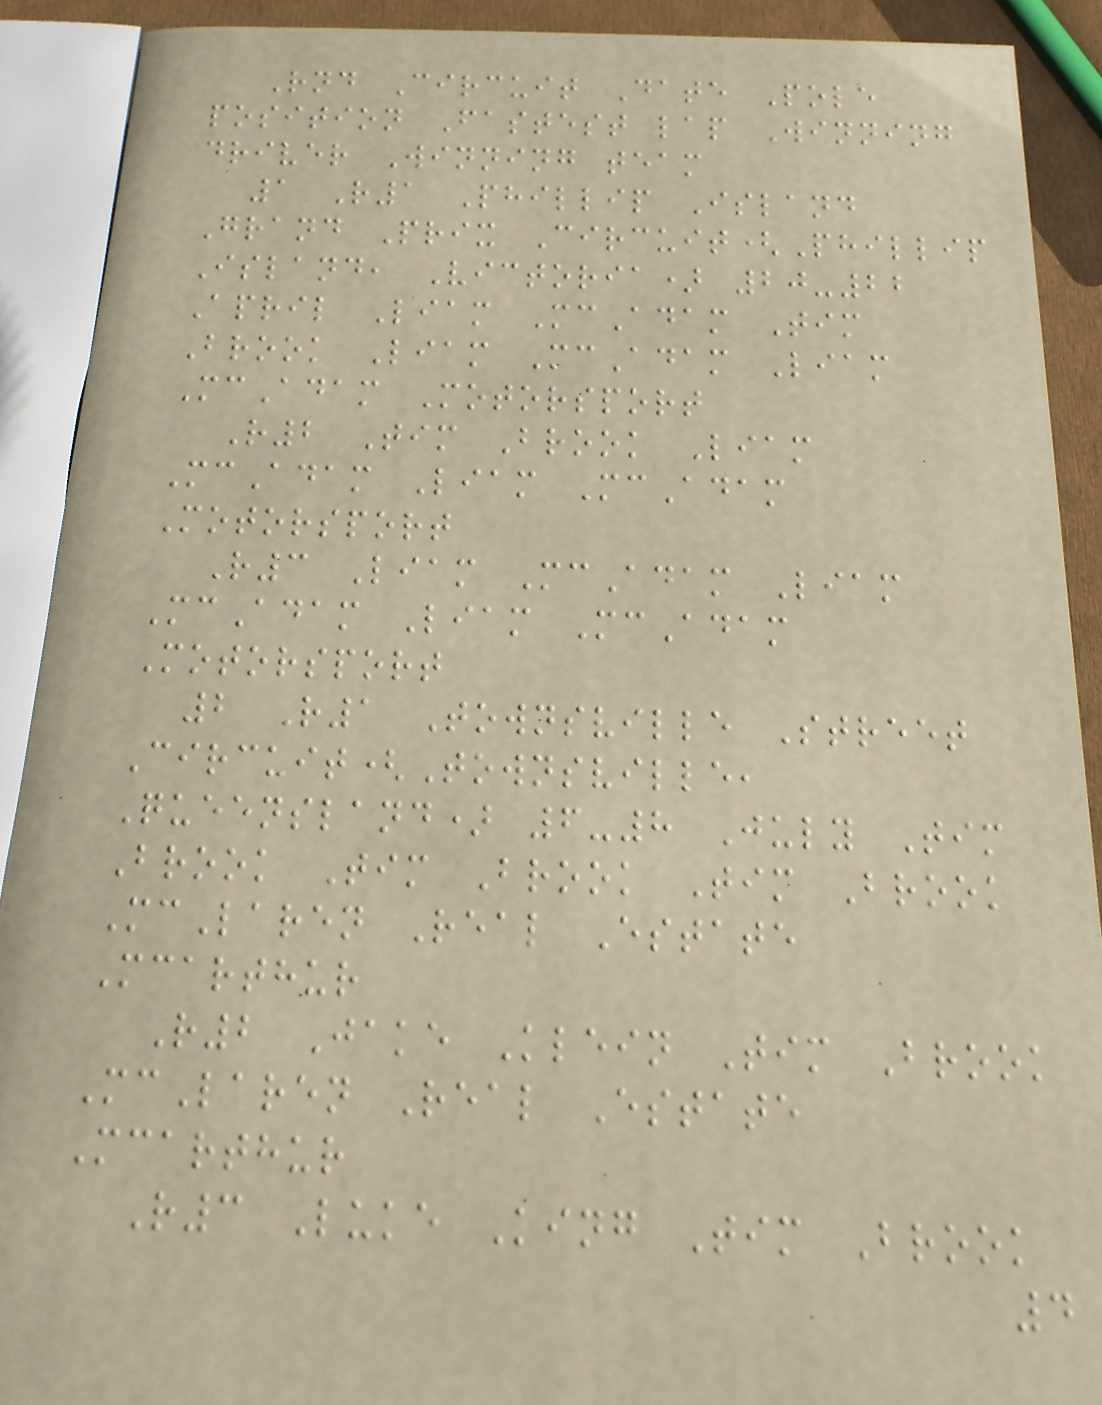Rnd Circuit Date Pole
position Fastest lap Winning
driver Winning team
1 R1 Phillip Island
Grand Prix Circuit(Phillip
Island, Victoria) 20-22
April Liam McAdam Tim
Brook Liam McAdam Liam
McAdam Motorsport
R2 Tim Brook Liam
McAdam Liam McAdam
Motorsport
R3 Liam McAdam Liam
McAdam Liam McAdam
Motorsport
2 R1 Townsville Street
Circuit(Townsville,
Queensland) 6-8 July Tim
Brook Tim Brook Tim Brook
McLaren Real Estate
Mcarthur
R2 Jake Klein Tim Brook
McLaren Real Estate
Mcarthur
R3 Luke King Tim Brook
4
